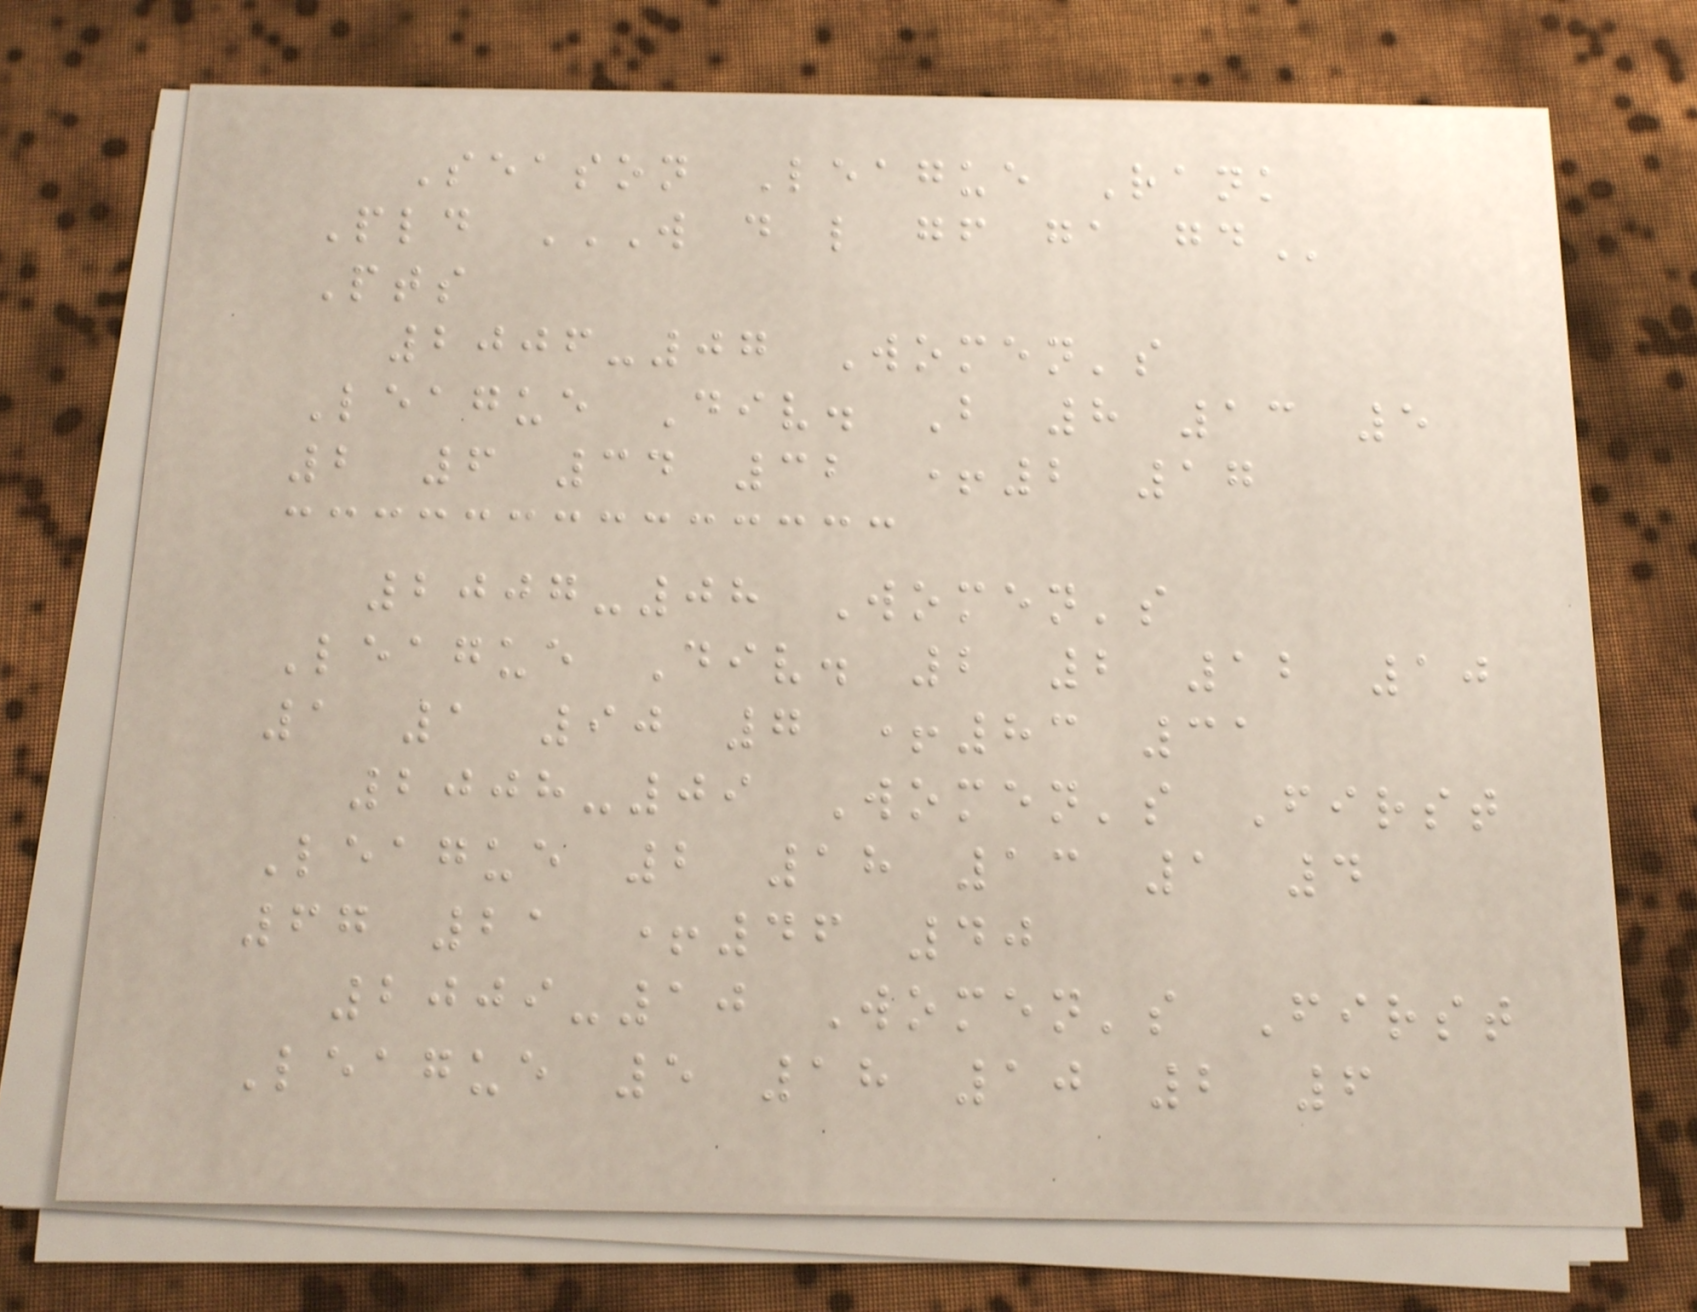Season League Rank
Pld W D L GF GA GD
Pts
2006-07 Women's
League Div. B 8 13 5
2 6 34 32 +2 17
2007-08 Women's
League Div. 2 2 12 10
1 1 90 7 +83 31
2008-09 Women's First
League 2 18 13 1 4
67 21 +46 40
2009-10 Women's First
League 5 18 10 2 6
